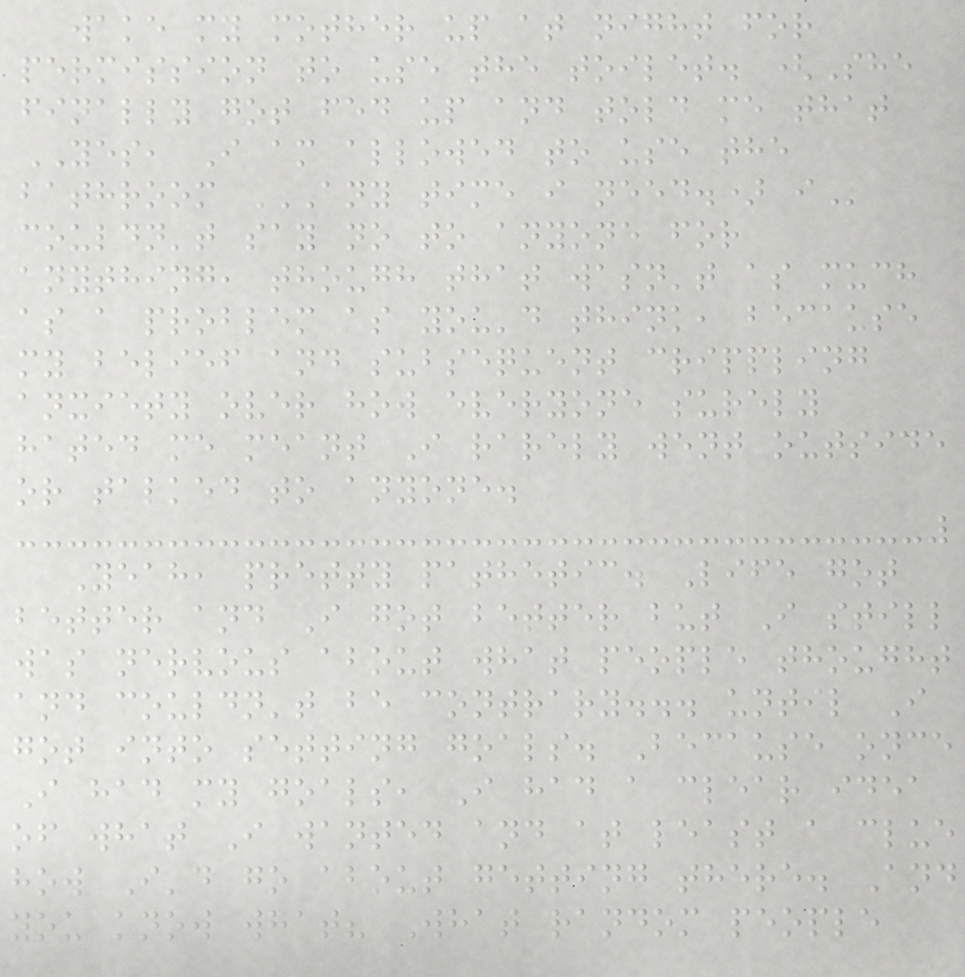wake my mother up at night for
permission to use the toilet. (She
finally got fed up and told me that
YES, I am allowed to use the
bathroom ANY TIME I NEED.) I
couldn't say no to anyone for
anything, though that wasn't as much
as a problem as you'd think, because
my belief and subsequent crippling
anxiety over how everyone surely
hated me meant I rarely went outside
or talked to anyone.
Yeah, pretty pathetic. Life got
better and I got better but I still
was nervous about what people thought
and couldn't be contrary... until I
got into setting goals. Because once
I had my goals, I had a clear idea
of what I wanted and at least a clue
how I'd go about getting there. And
you know what? What random people
